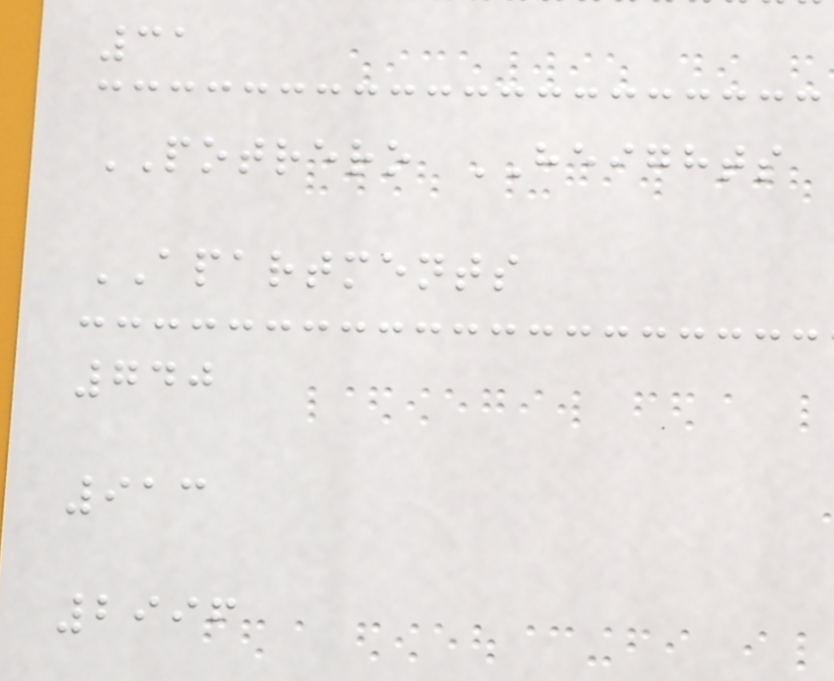31
POTRERO HEIGHTS
APARTMENTS
740
913
2996
